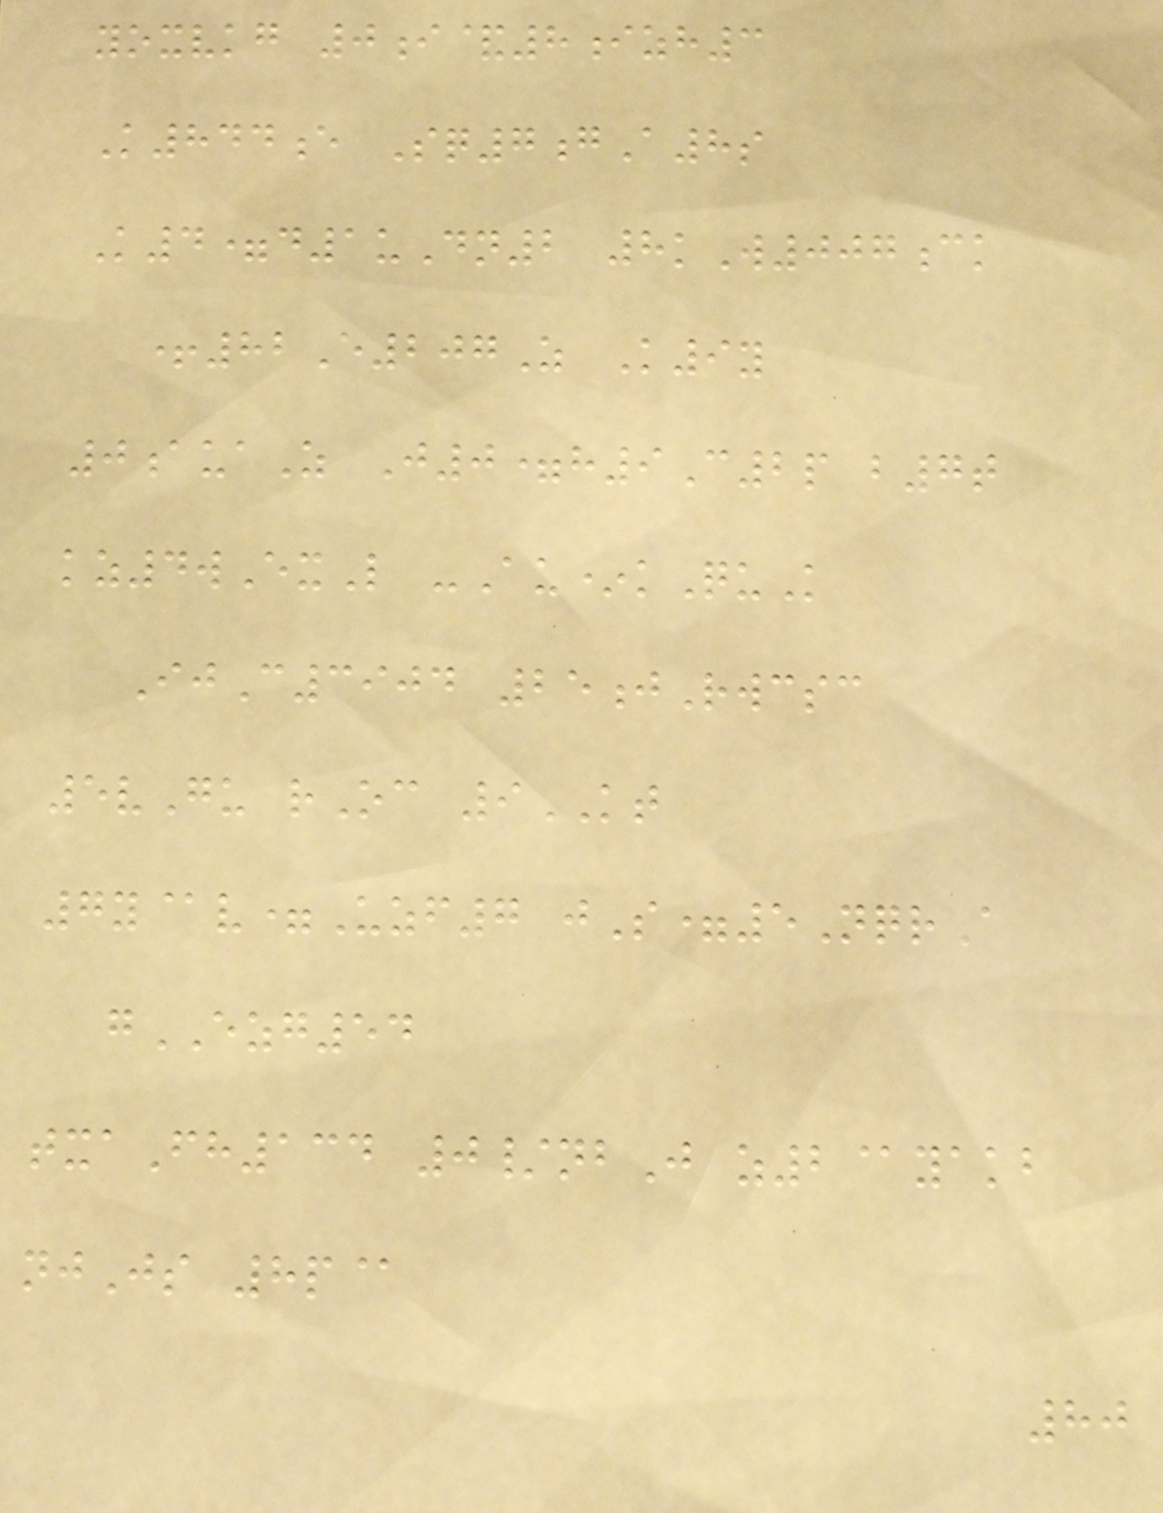yoxvkg 0i&8izh3
K844e Sq7gA8s
K4=d1uDn2 8kW007ck
+82E207Z K9y
0auaZ J0=h9C2p b7t
kz4wExL -Au*kQuK
IjC3904 25jRwcsc
5vGu rOc 9KT
7y@v=Uzf7 jS=5NqrA
gEZG54
txaFh134 0/nbJ z2@yakb
njJs 8p@
80
